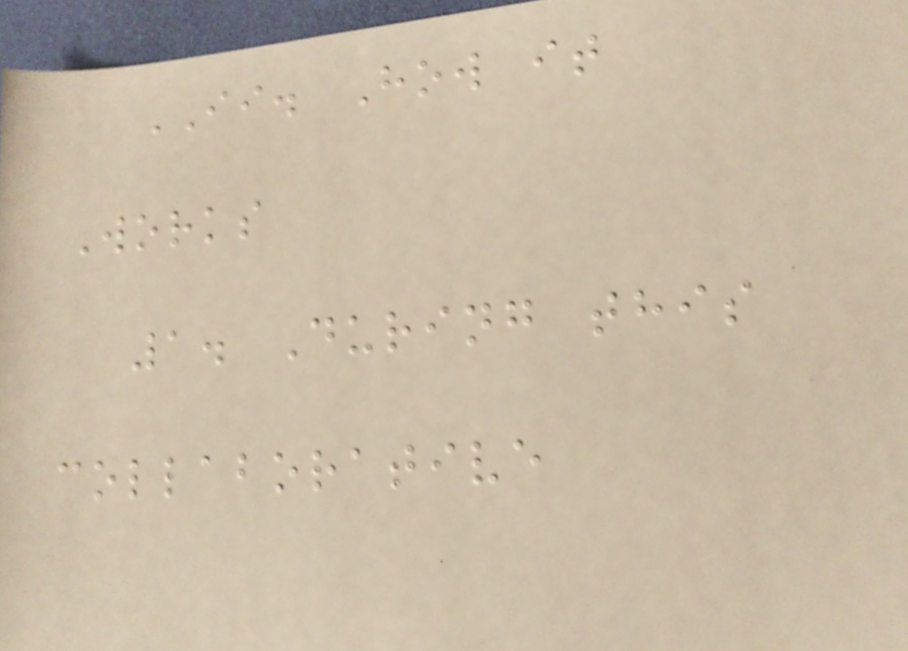II. How it
Works
1. During this
collaborative
